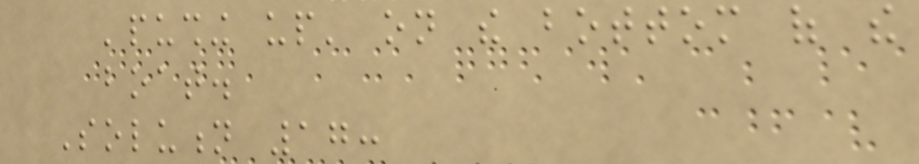'pushing up' on the bottom of the
boat.
Solution 17:
